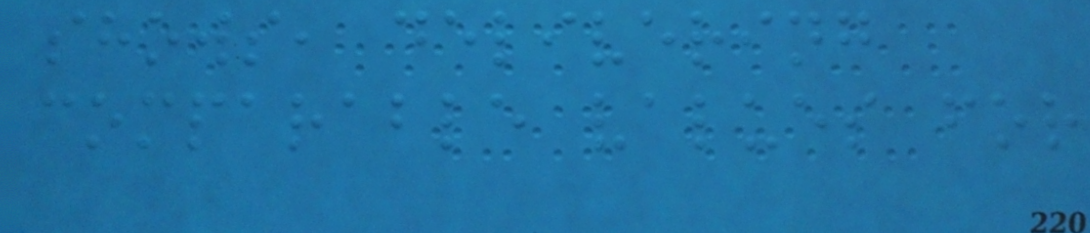shows, delivering
comparable values for
